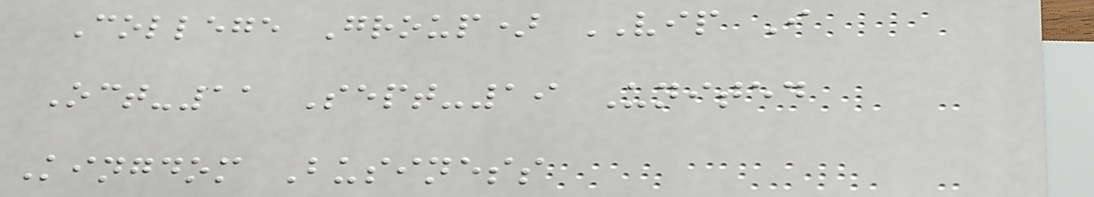College Group) VIP I
Oct-11 Sept-19 United
Kingdom Business
